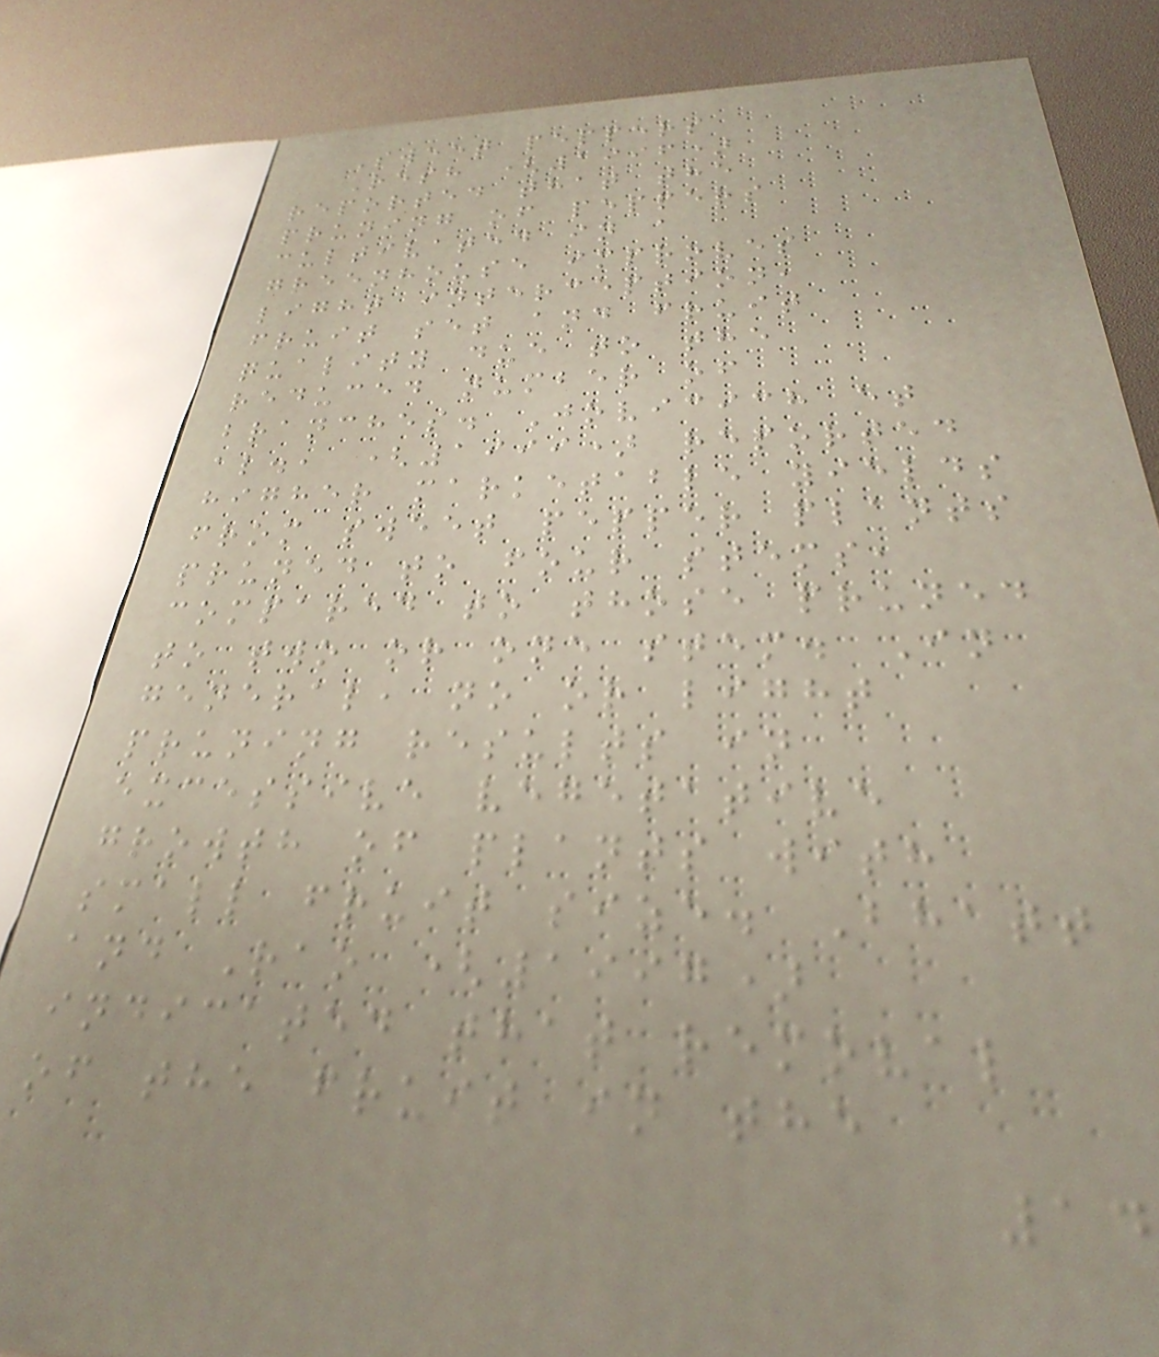Sweet peppers
Resh (1996)
reported that the
pruning of peppers
cultivated in a
greenhouse improves
light interception,
fruit set and fruit
quality due to the
reduced number of
branches. Jovicich et
al., (1999) reported
higher marketable yields
from sweet pepper plants
pruned to four stems,
compared to those pruned
to two or one stem. In
general, no or light
pruning results in
excessive vegetative
growth of plants with
small fruit size. Bhatt
and Rao (1997)
indicated that removal
of the fruit in the
14
